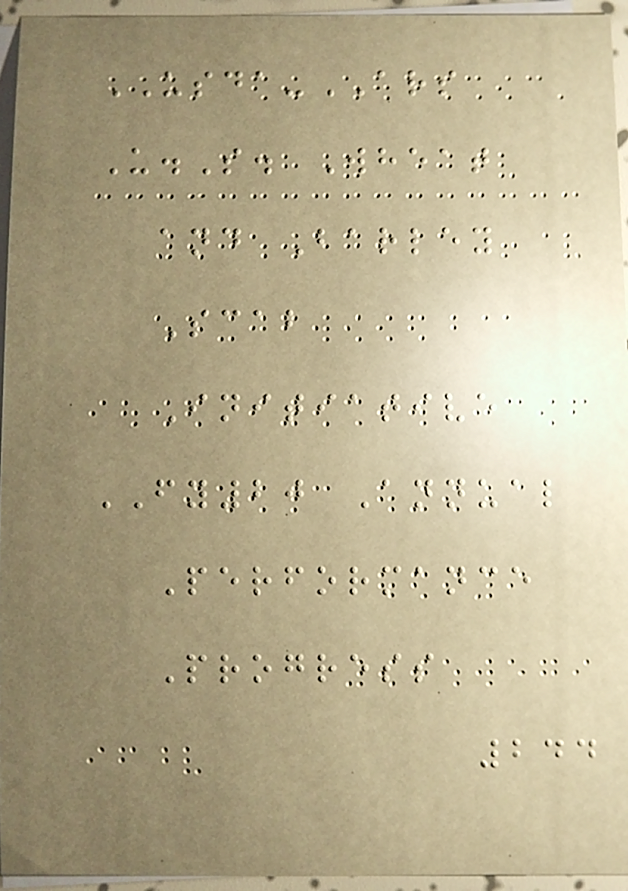USDA-ARS
U.S. Wheat
and Barley
Scab
Initiative
FY20 Annual
Performance
Progress
244
